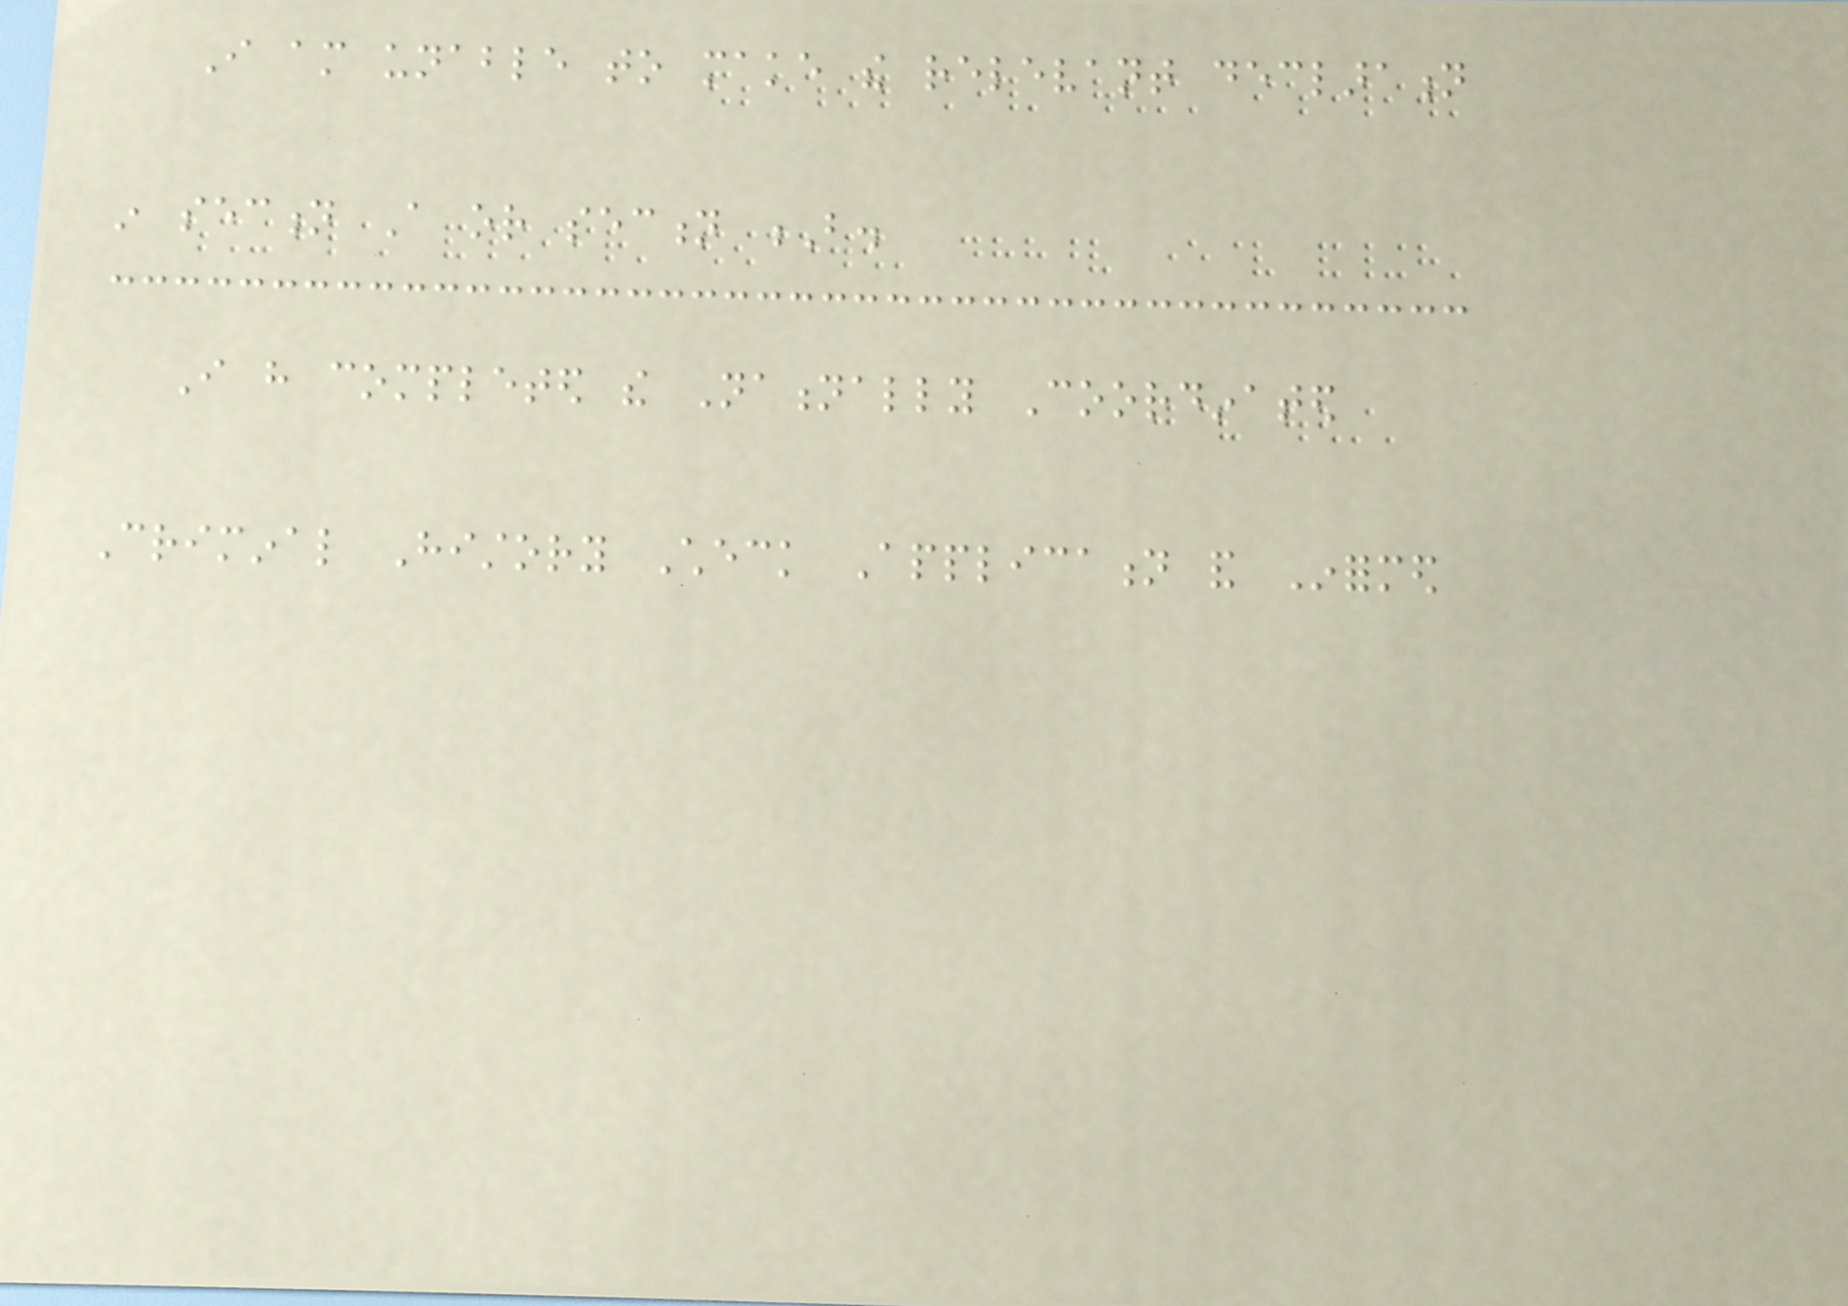I am unable to make the relevant declaration
in section A or section B.
I have completed the Nationally Coordinated
Criminal History Check Application and Informed
